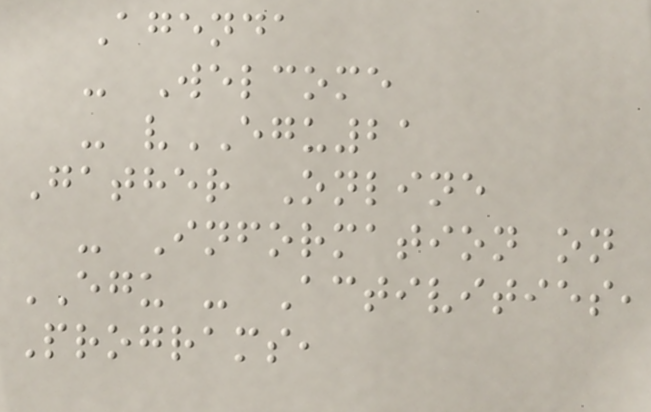Agenda
- Welcome
- vEGU21
Gather Online
- Information on
EGU - Activities,
Programs,
